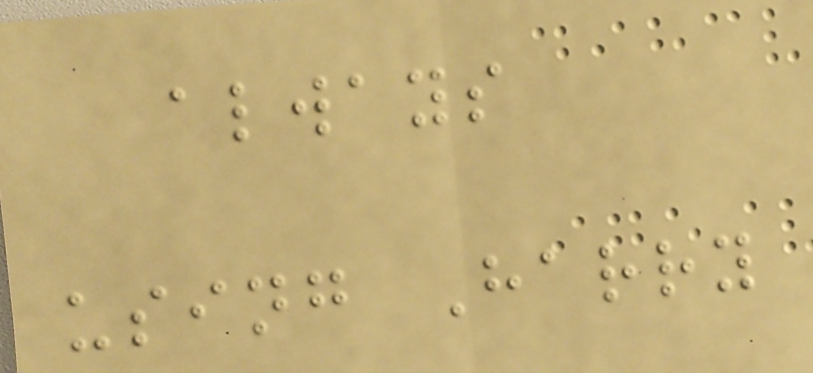always
using Harry
